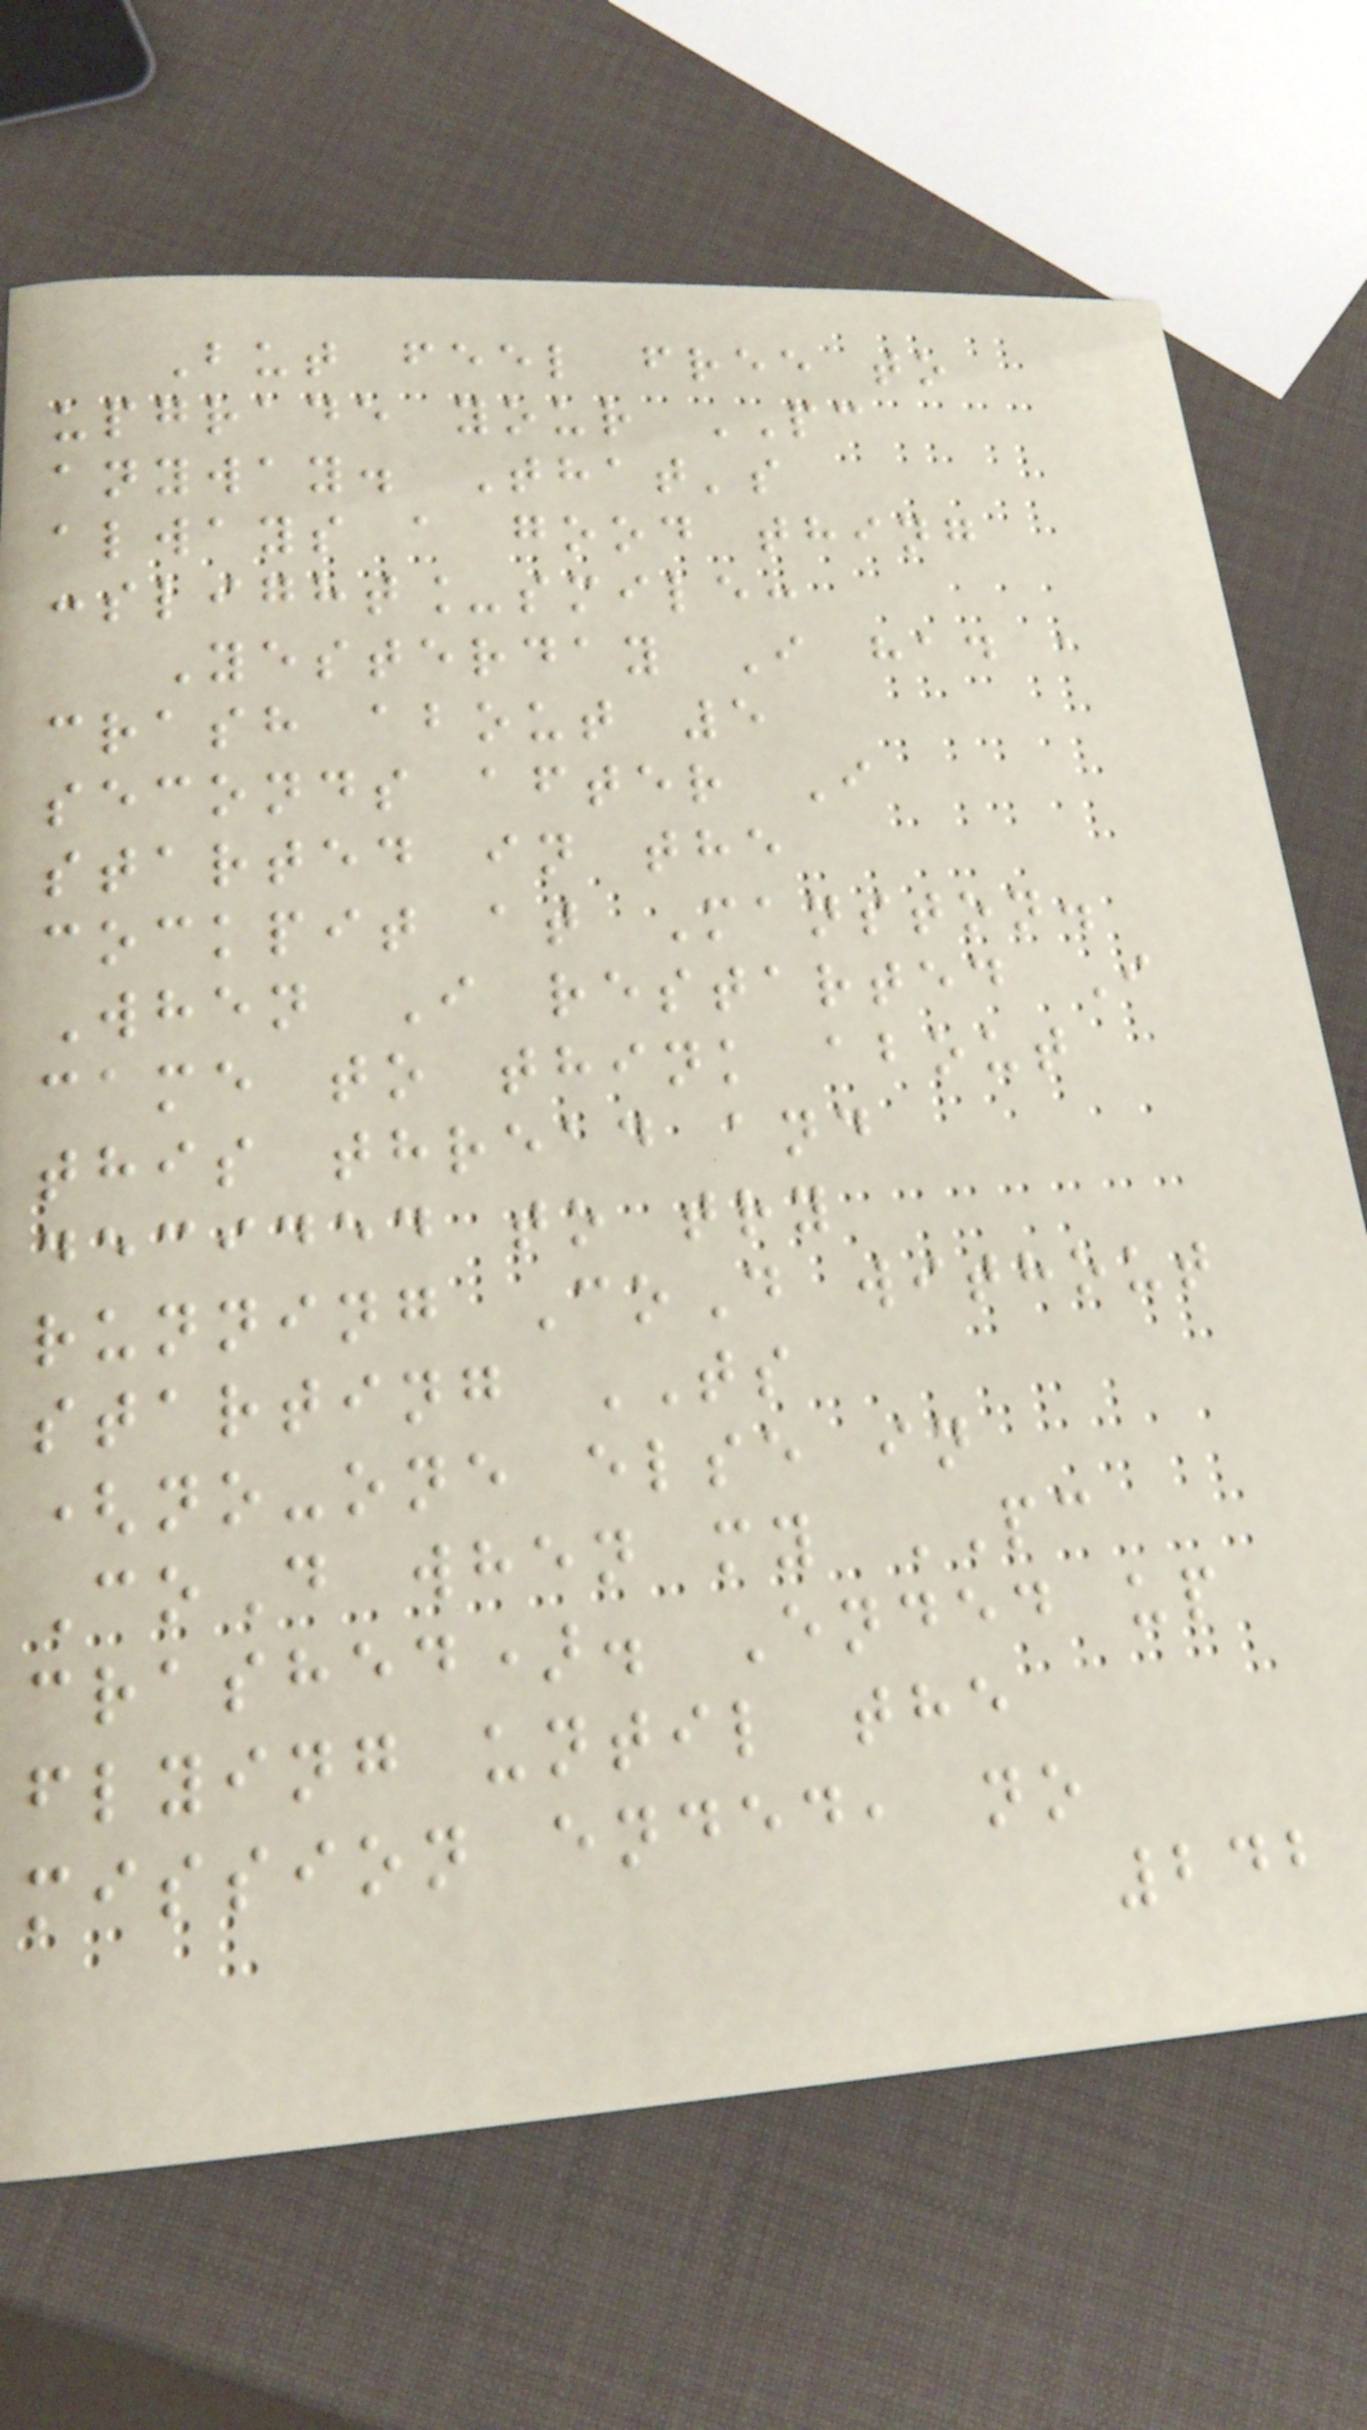But feel free to
upgrade your PC
anyway. That's
always a good thing
:slight_smile:
Yesterday I had a
crash about 5
seconds after I
started in the
cockpit at Manston.
When I restarted I
came to think about
this thread and
decided to try
running CoD without
starting TS
(no-one else in
CoD when my PC
crashed). Ended up
flying until the
mission ended, no
242
